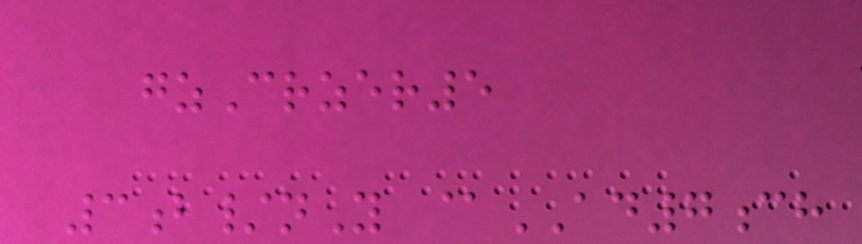gzCrzer5
3b/nY @AD7ch
